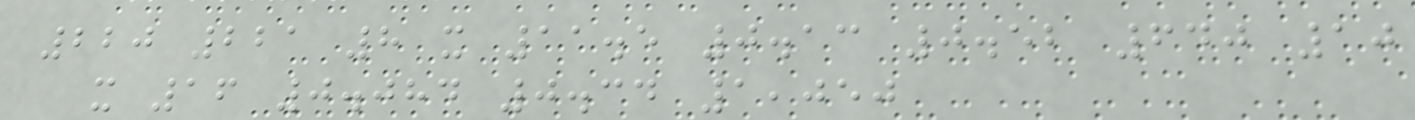220 221 8 x 11.5 0.13 0.52 640 10
x 16 0.084 0.34 1,050
